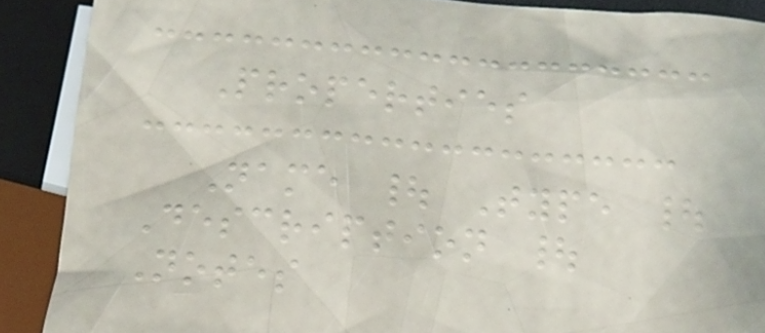Properties
Name | Type |
Description |
Notes
